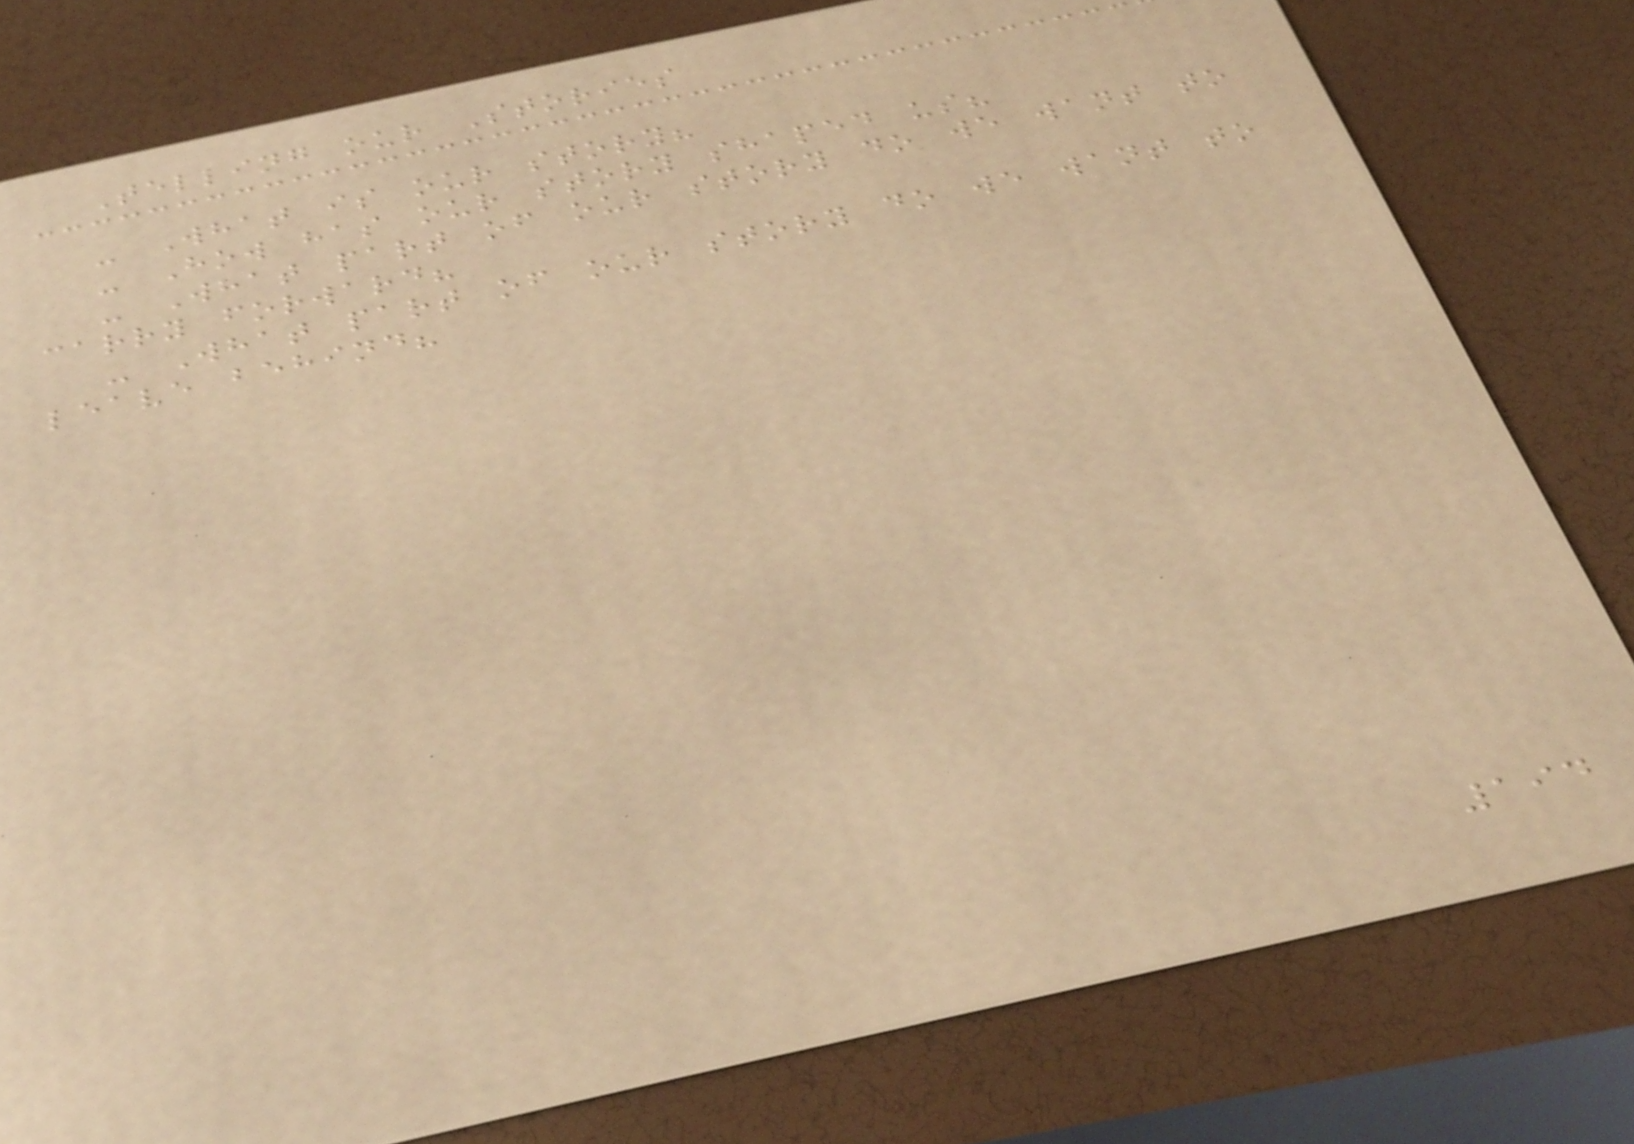Telling our Stories
- What is our story?
- How has our story shaped us?
- What part of our story do we want to
carry forward?
- What part of our story do we want to
leave behind?
194
